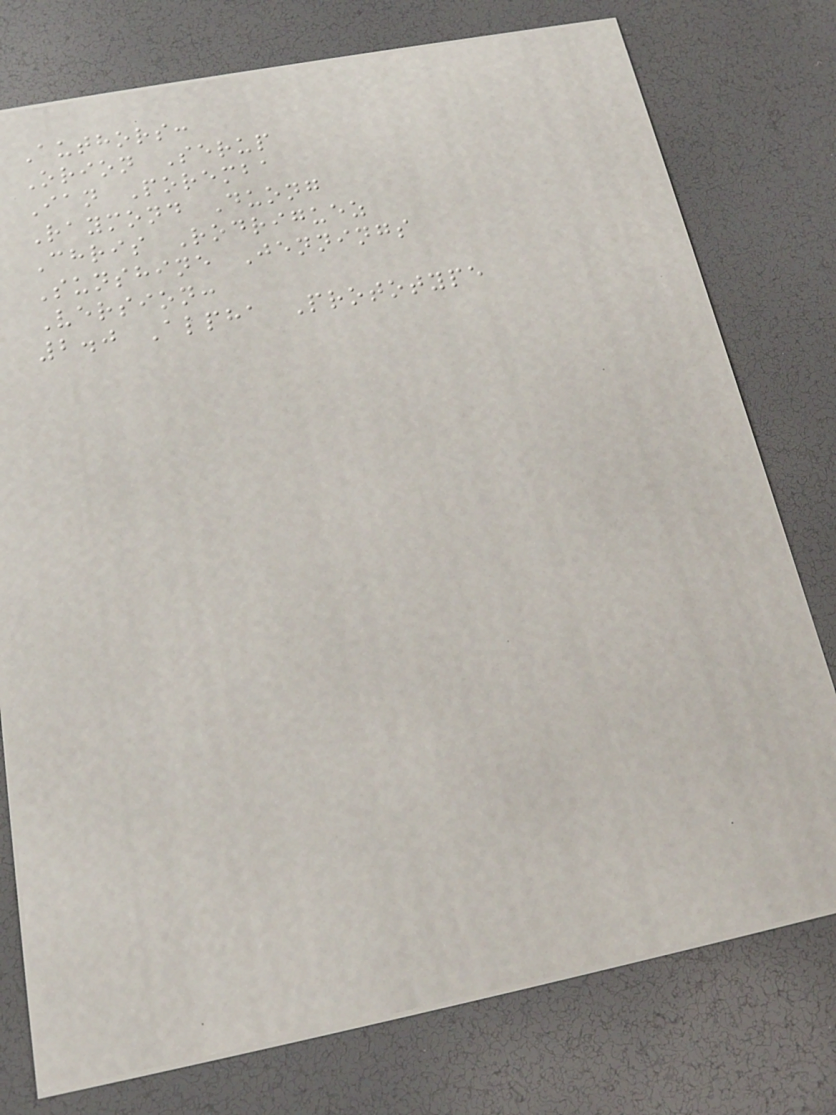Authors:
Orion Serup
Ian Poremba
Raymond Duong
Chris Rodriguez
Sunshine Jennings
Version:
2.0 Alpha Prototype
